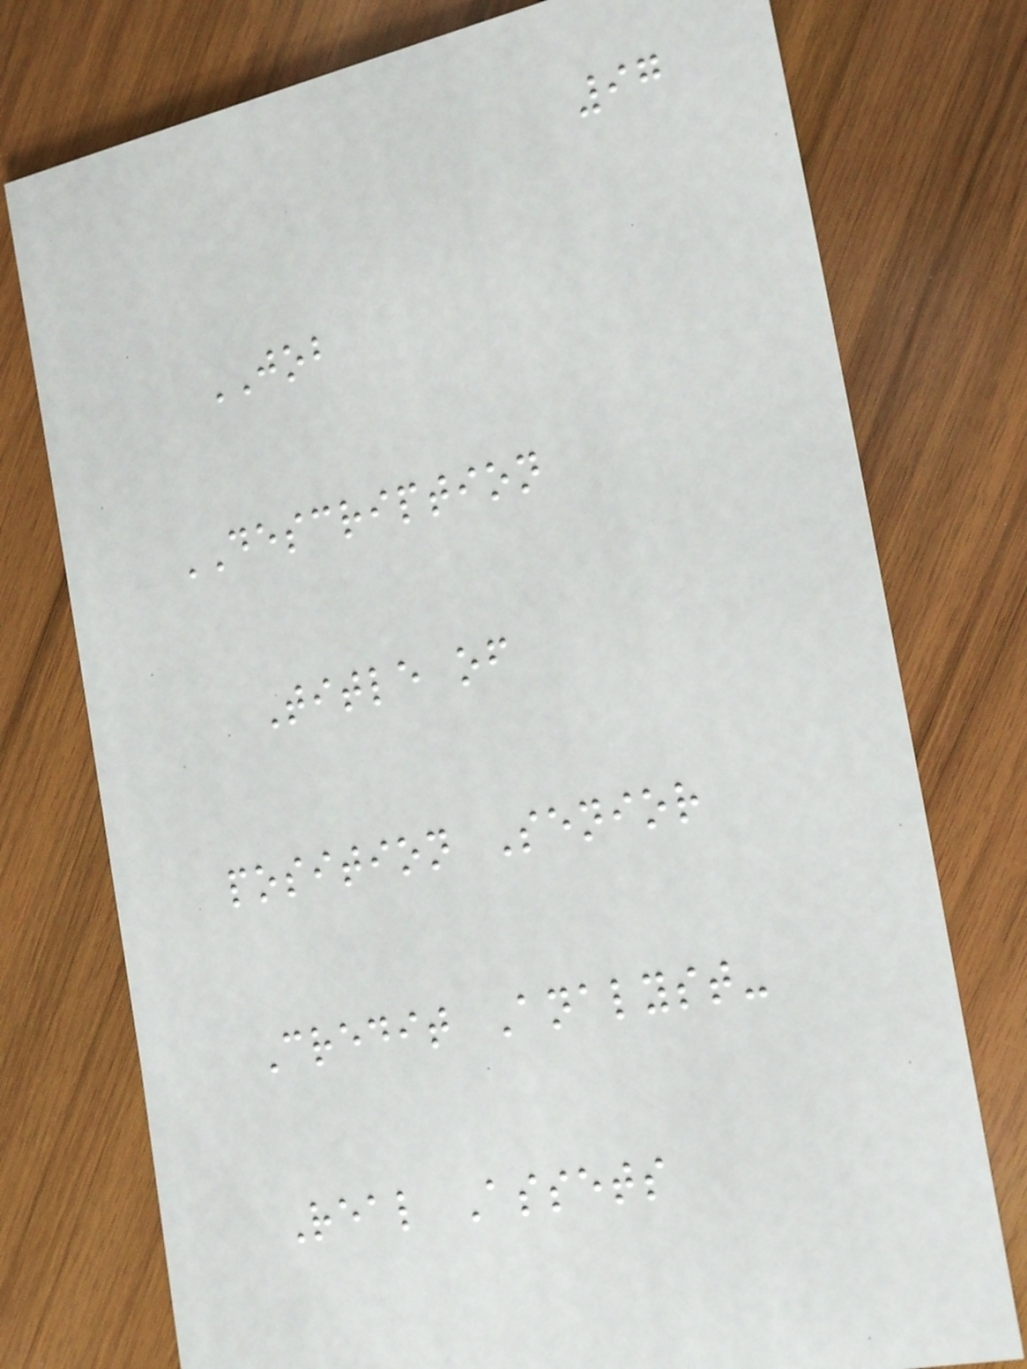97
JOB
DESCRIPTION
Title of
position Senior
Credit Analyst-
Real Assets
